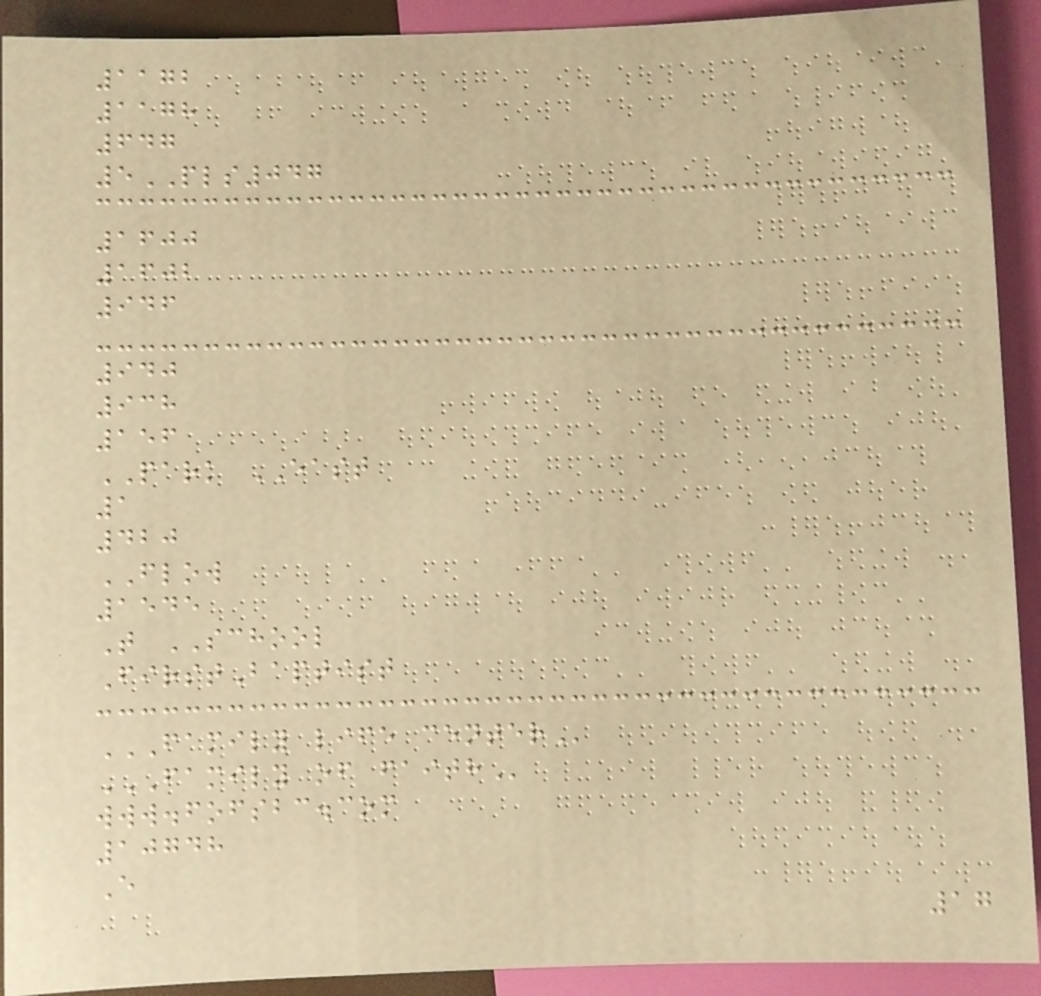1172
1178
647
5PLS047
1600
1602
946
940
938
156
PARK EAST
1
420
FLOW
1545
T SCHOOL
FirstBaptist
FAMILY LIFE CENTER
FAMILY OF FAITH
www.fofsbc.com
10748
E
17
